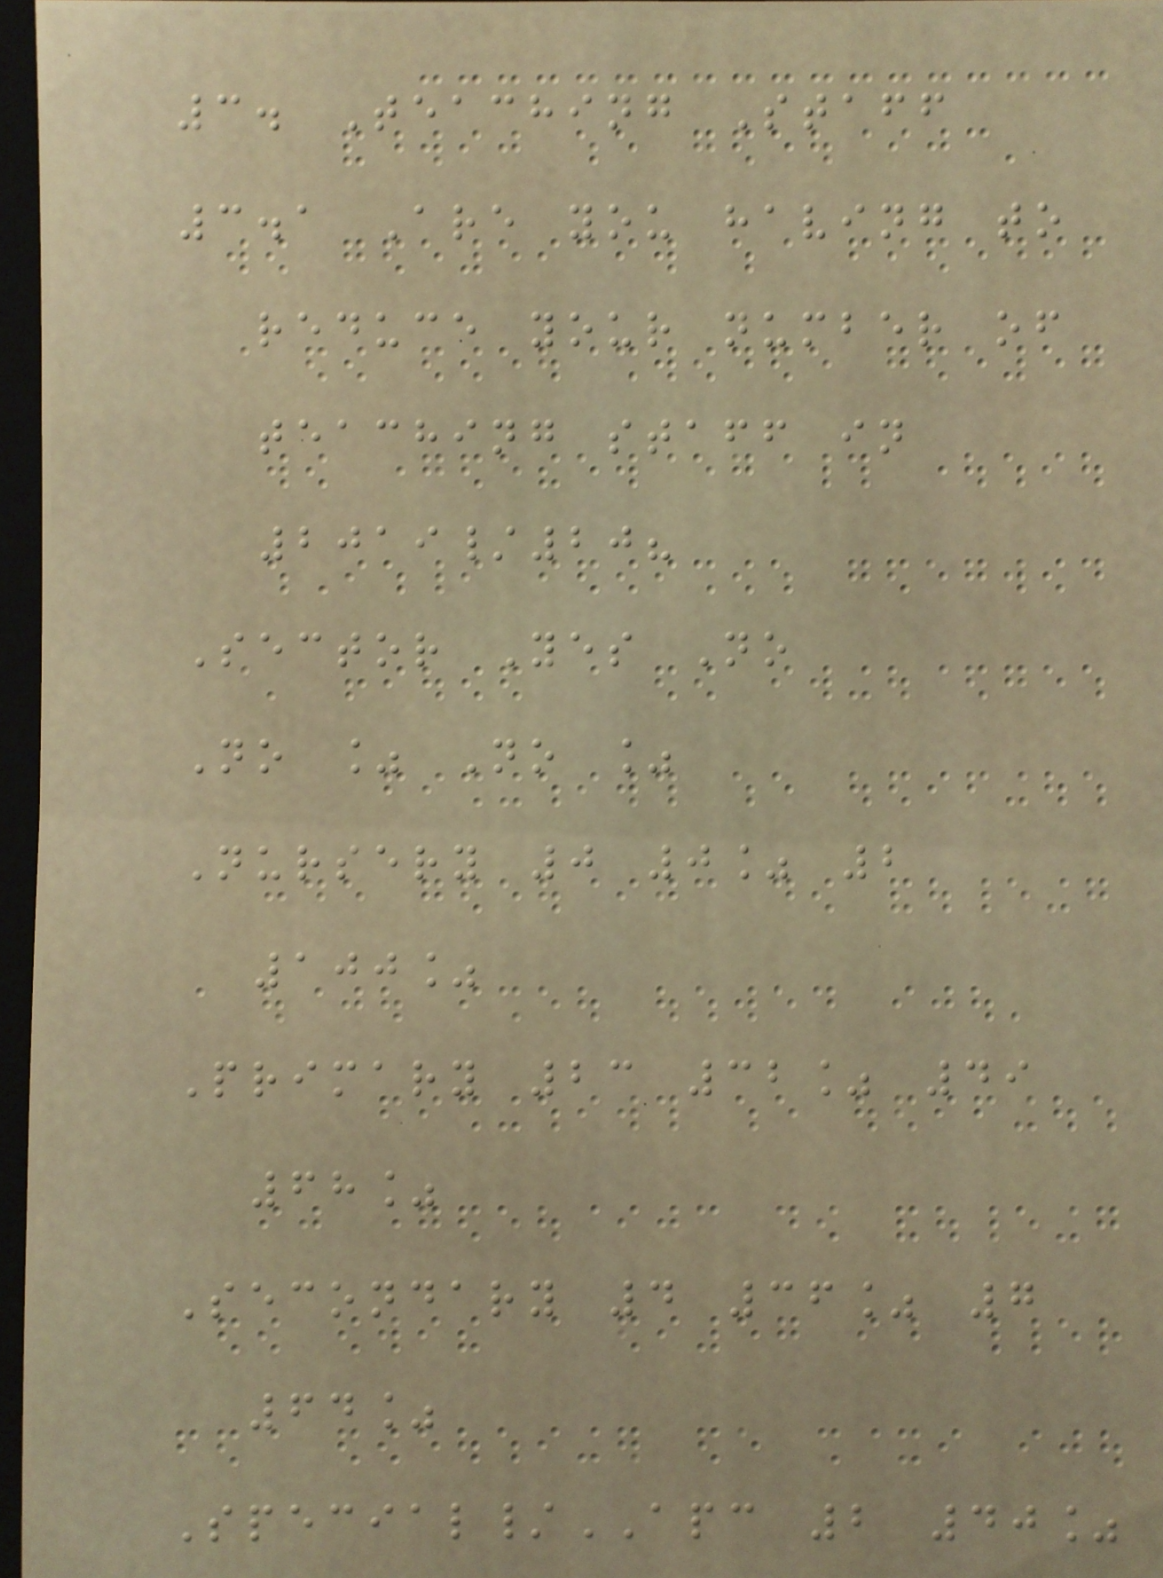3. Teaching Staff
3.1 Are you having to
reduce your number of
teaching staff in
2019/20?
Sector Yes No
No % No %
Nursery 0 0% 2
100%
Primary 23 32% 49
68%
Secondary 4 36% 7
64%
Special/APC 2 40%
